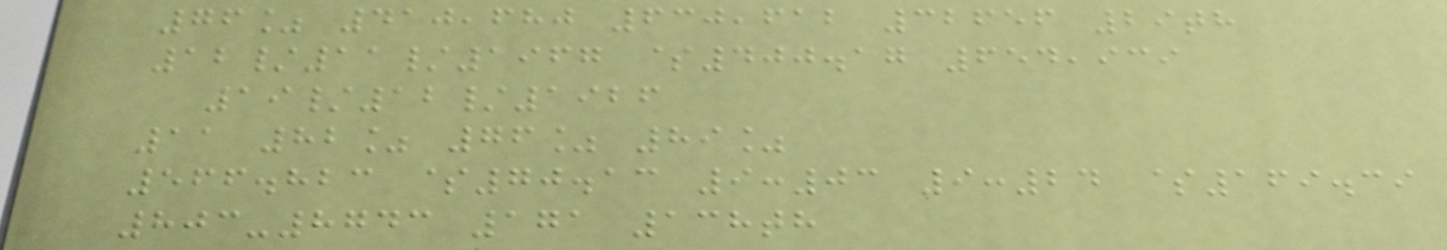76% 410,680 630,612 32656 29th
12/11/1967 $400.17 654,939
19/12/1926
11 82% 76% 89%
566.823 $70.13 9:03 9:24 $169.39
803-8743 171 138th
